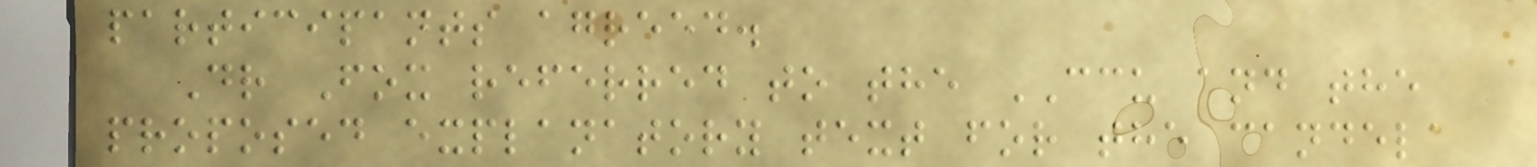participants agreed.
Dr Fox referred to the CCU and the
proposed explanatory text for the candela
